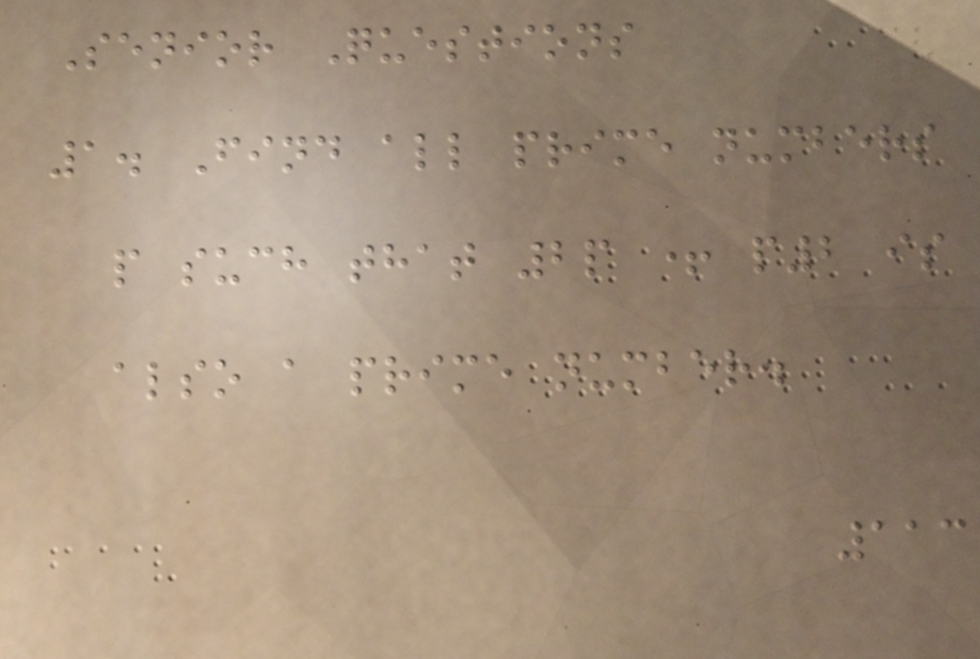Senior Questions
1. Find all prime numbers
p such that 2p + p2 is
also a prime number.
113
